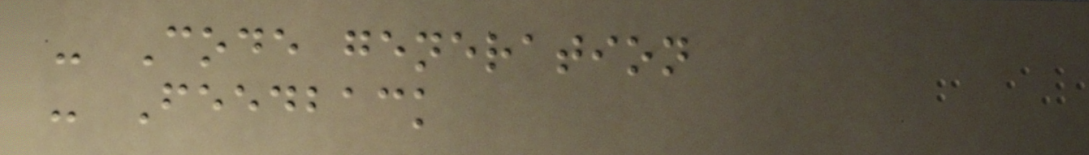- Code generation
- Feedback
